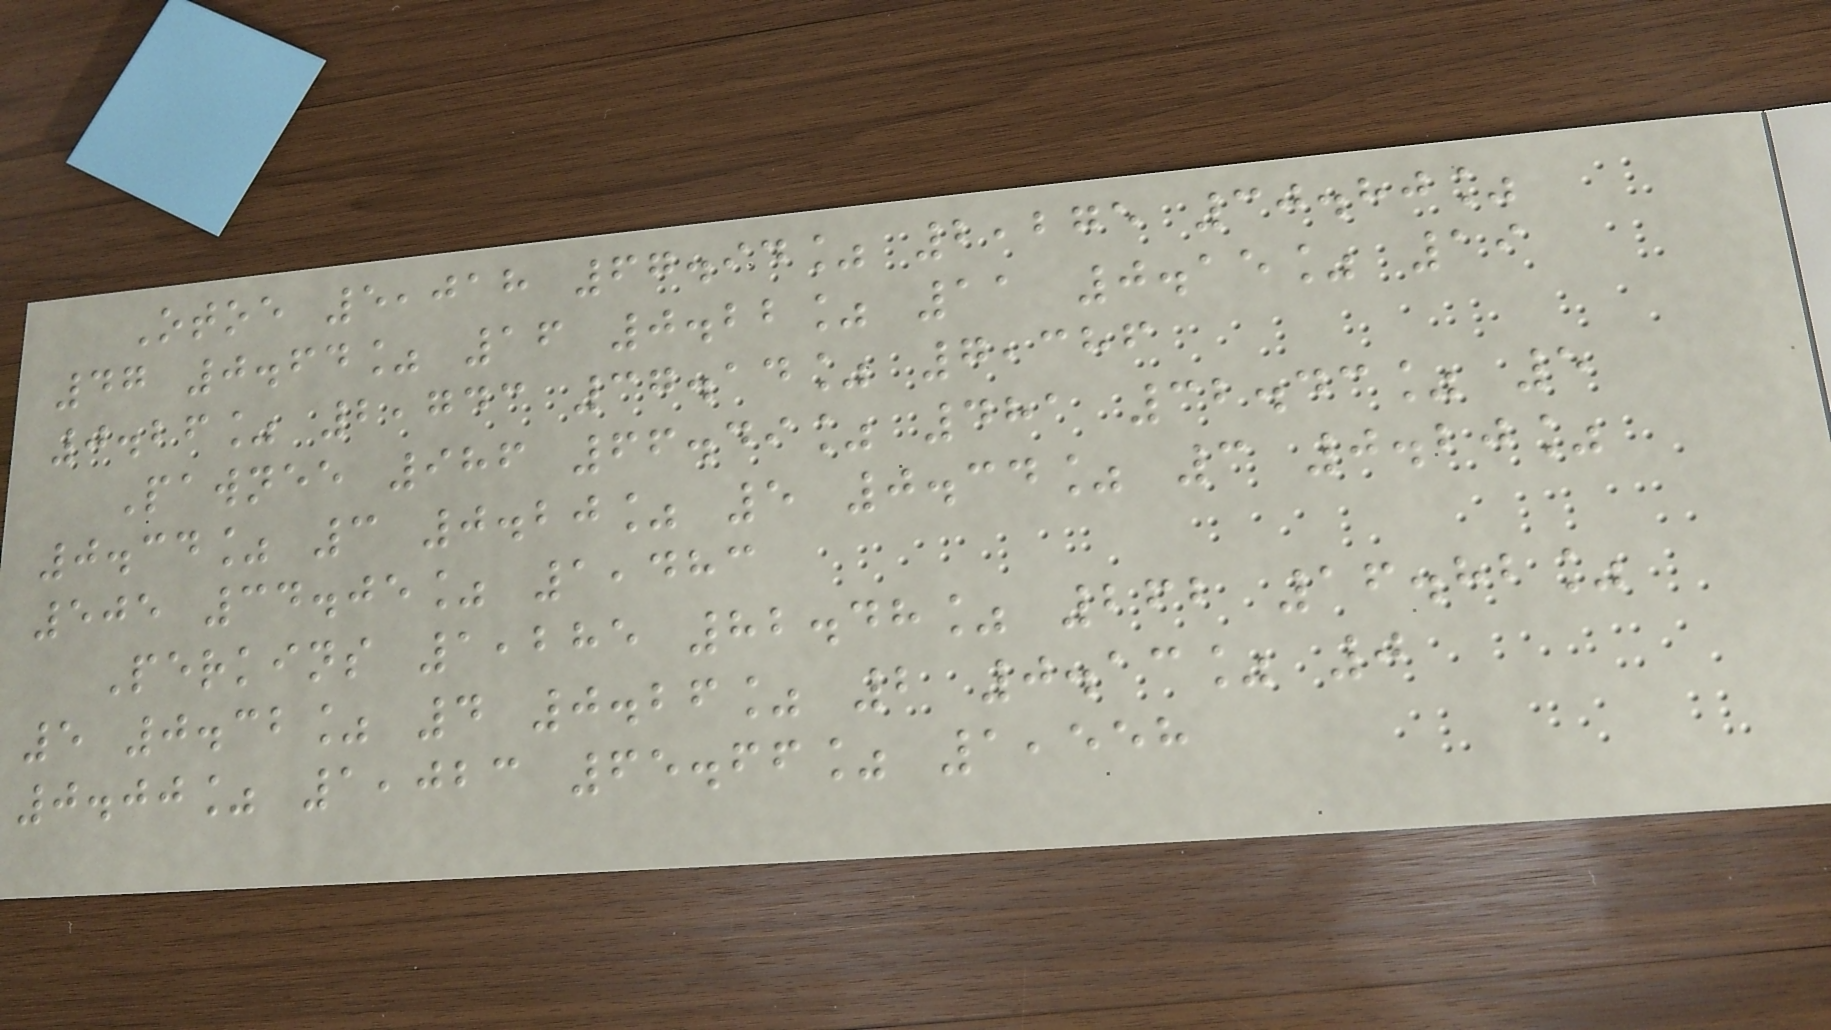Otoe 5,018 67.94% 2,275 30.80%
47 0.64% 16 0.22% 11 0.15% 19
0.26% 2,743 37.14% 7,386
Pawnee 986 66.49% 481 32.43% 5
0.34% 3 0.20% 5 0.34% 3 0.20%
505 34.05% 1,483
Perkins 1,285 82.48% 262 16.82%
5 0.32% 4 0.26% 2 0.13% 0
0.00% 1,023 65.66% 1,558
